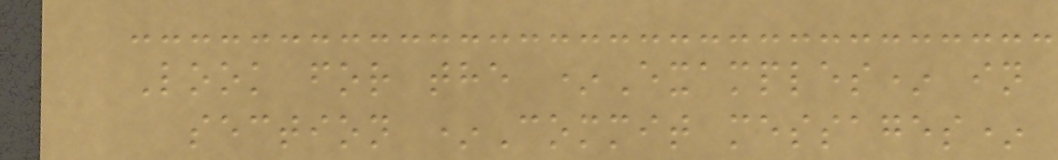Look for the *Examples* in
section *Commit messages*
